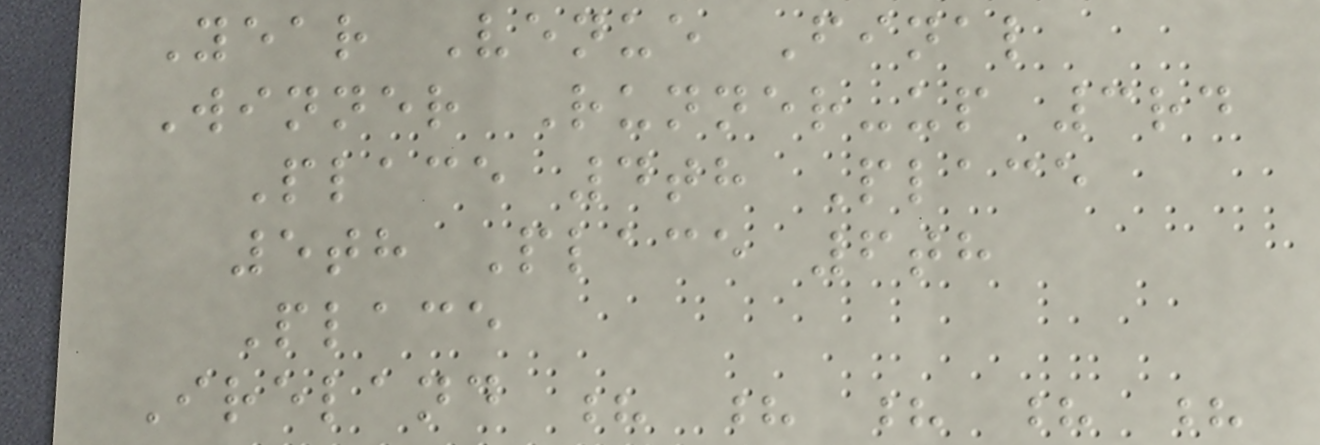Year Venue Final
Winner Runner-up 3rd
Place 4th Place
5th Place 6th
Place
Ireland ? ? ? ? ?
